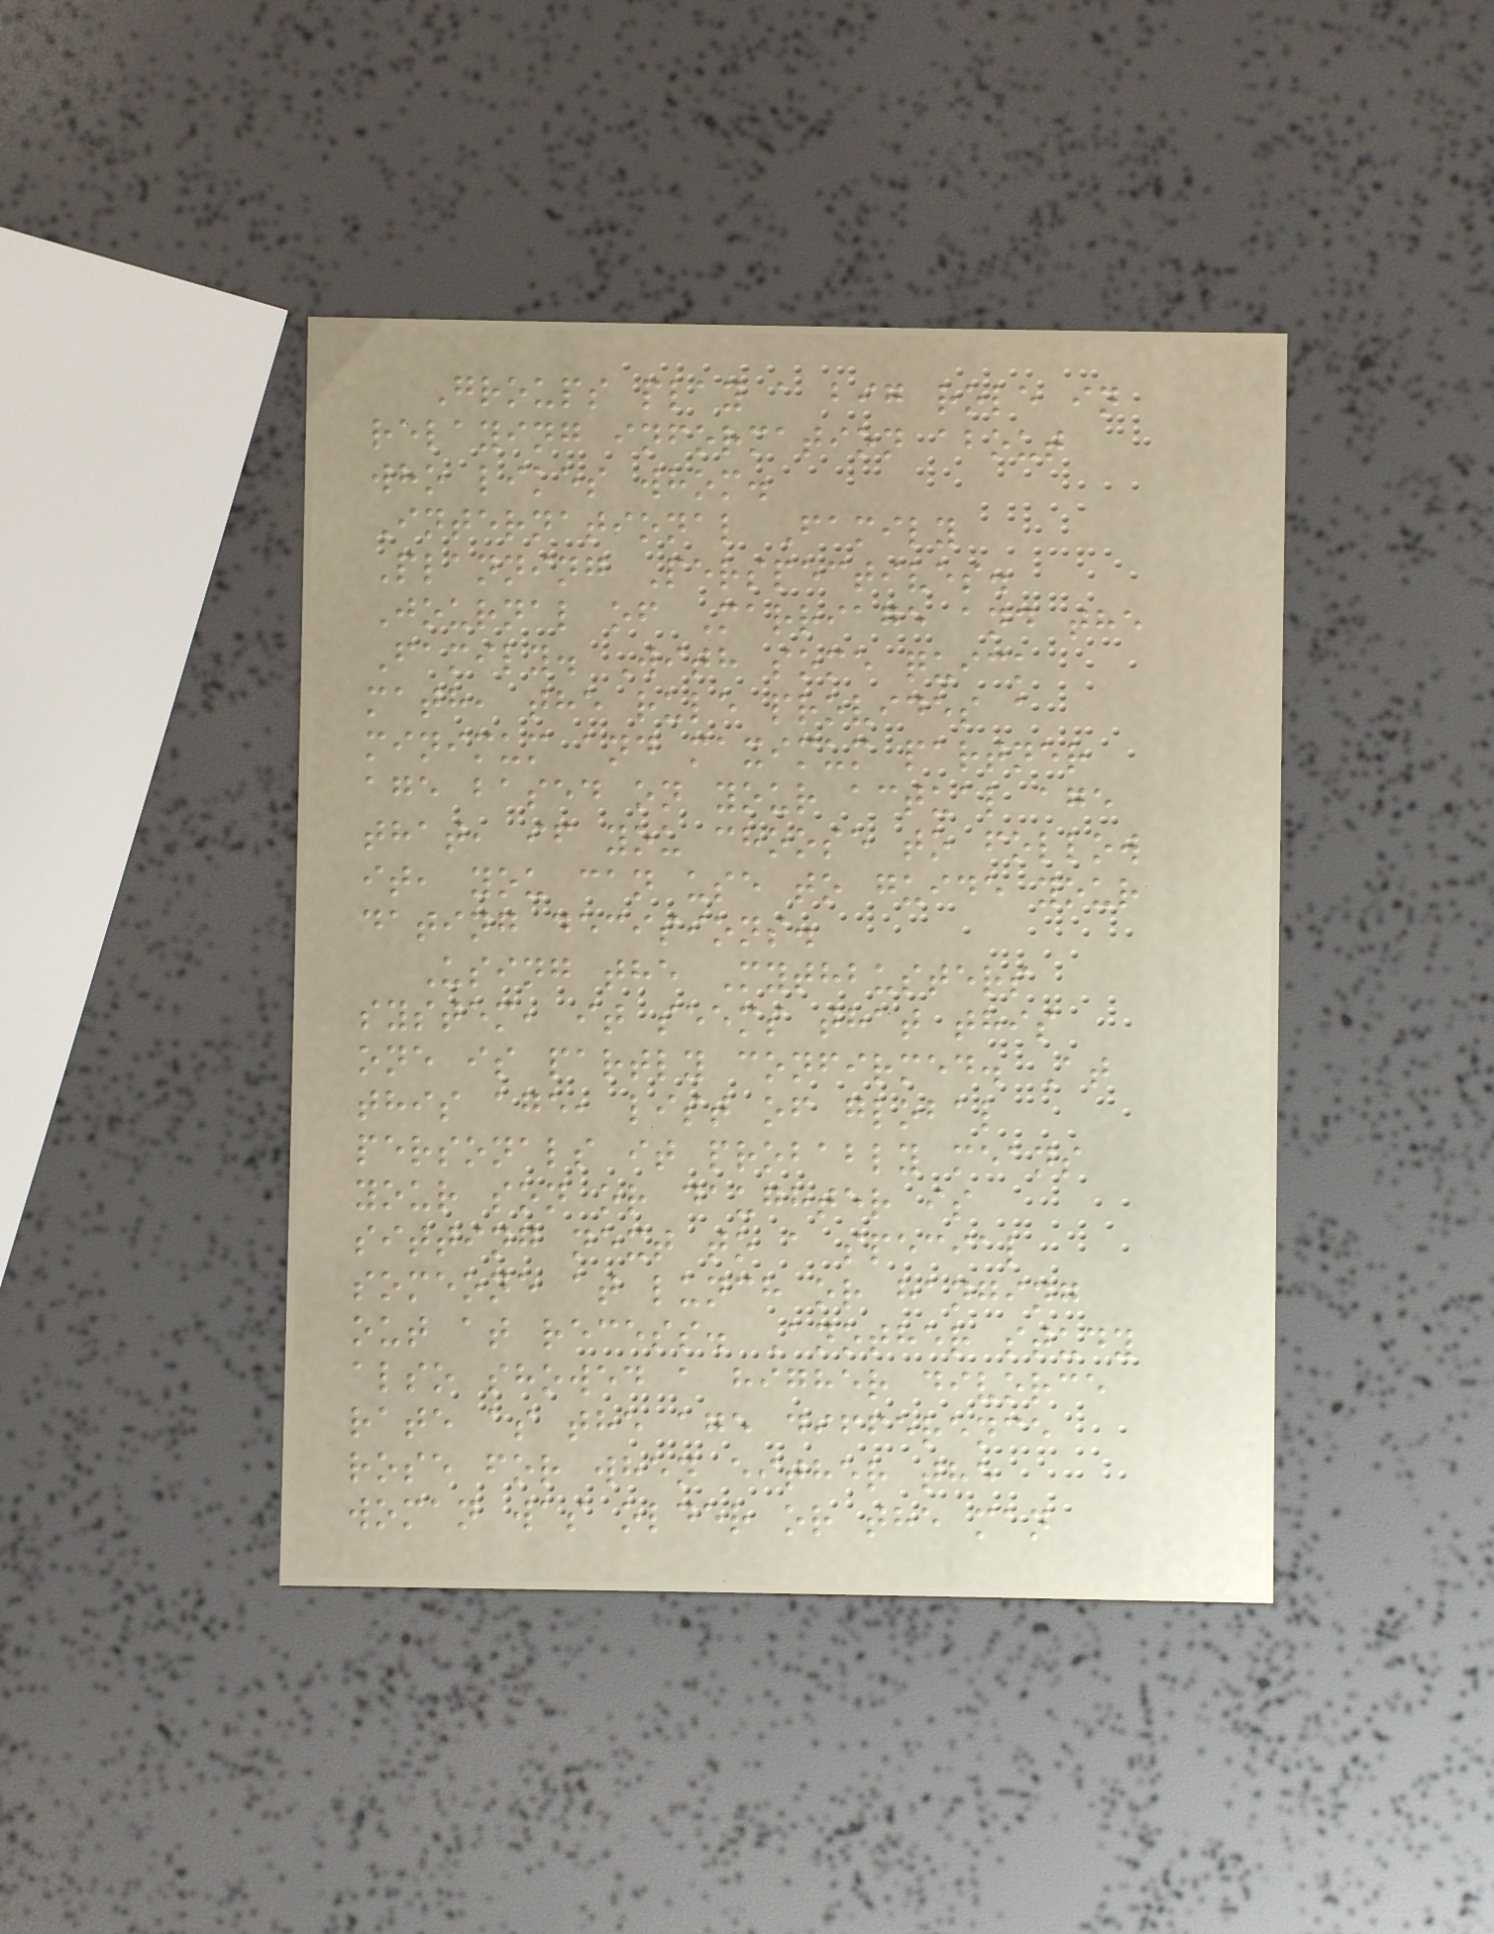Groups play a big role in
relaying information about
who likes whom.
International Family
Planning Perspectives.
Journal of Marriage and the
Family. With some quick
math, the rule provides a
minimum and maximum partner
age based on your actual age
that, if you choose to follow
it, you can use to guide your
dating decisions.
Using the Mythbusters
system, it seems that this
one is partly confirmed. At
this age, list of global
personals it probably means
your son or daughter is
sitting next to a special
someone at lunch or hanging
out at recess. Another study
also showed a higher divorce
rate as the age difference
rose for when either the
woman was older or the man
